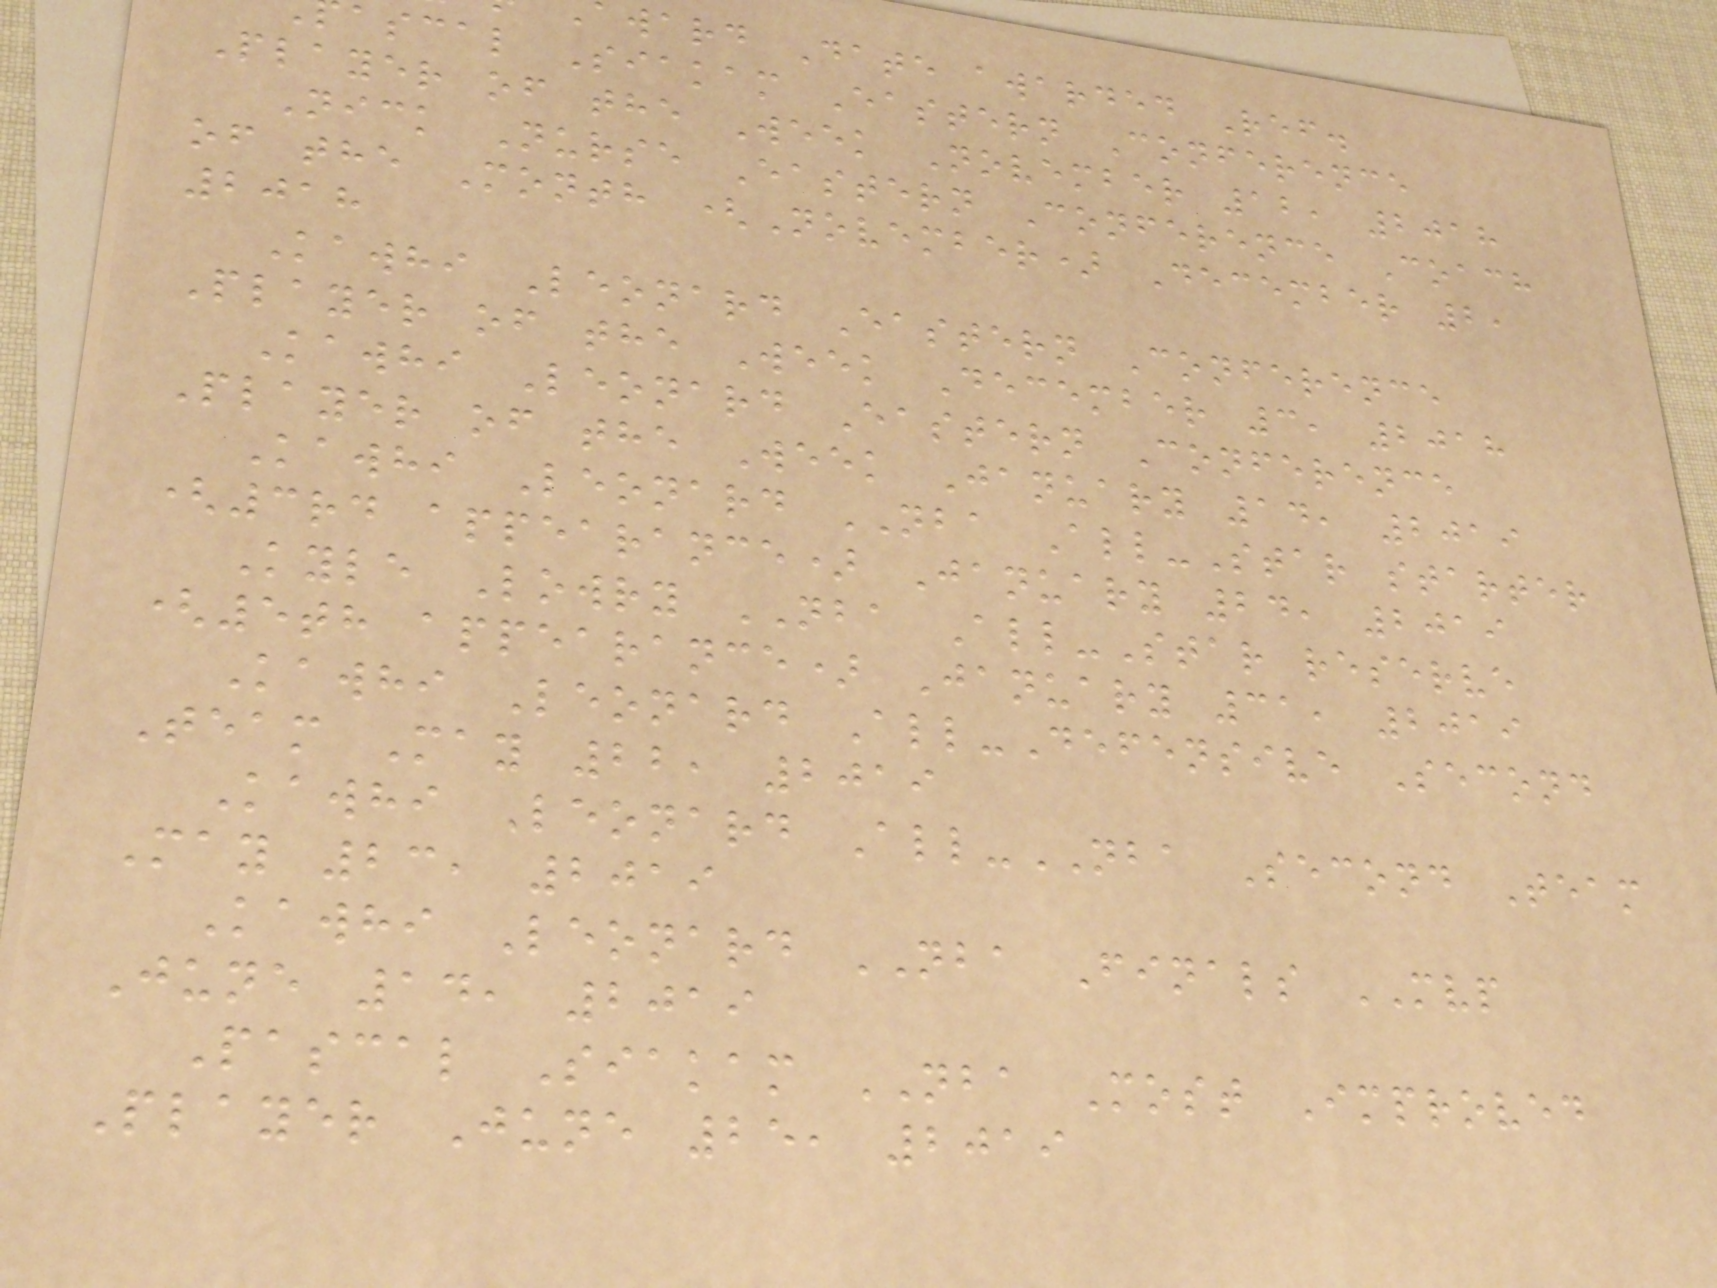ward Date awarded Ref.
ascal Siakam Eastern Conference
Player of the Week November 12, 2018
Nick Nurse Eastern Conference Coach
of the Month (November) December 2,
2018
Kawhi Leonard Eastern Conference
Player of the Week December 3, 2018
Kawhi Leonard Eastern Conference
Player of the Week January 14, 2019
Kawhi Leonard NBA All-Star starter
(3rd appearance) January 24, 2019
Kyle Lowry NBA All-Star reserve
(5th appearance) January 31, 2019
Kawhi Leonard All-Defensive Second
Team May 22, 2019
Kawhi Leonard All-NBA Second Team
May 23, 2019
Kawhi Leonard NBA Finals MVP
June 14, 2019
Pascal Siakam NBA Most Improved
Player June 25, 2019
